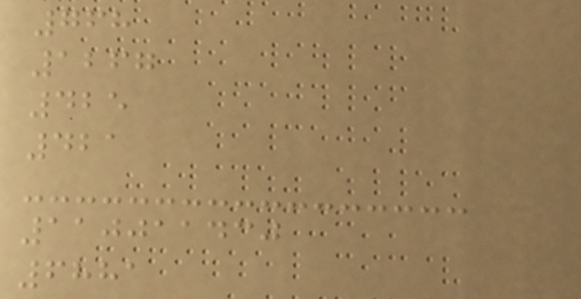768
1267
425
421
110011430
6881
